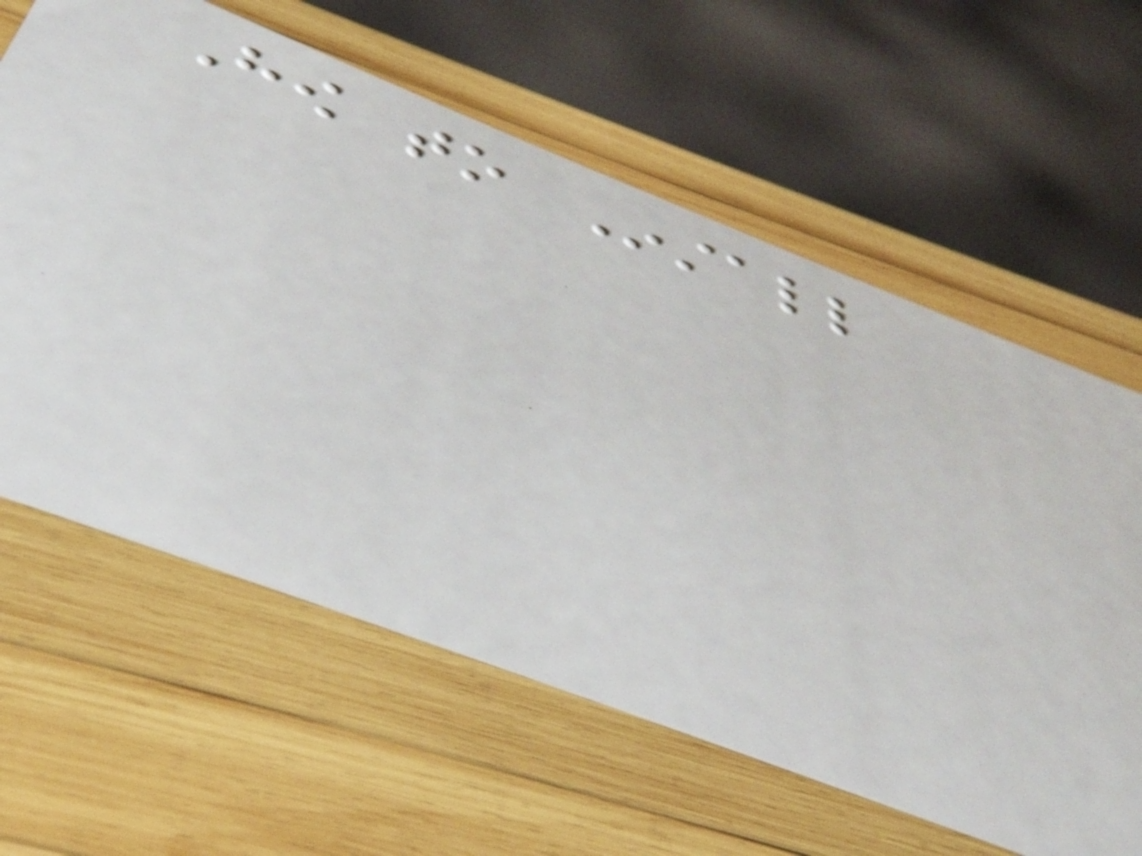How to Install
